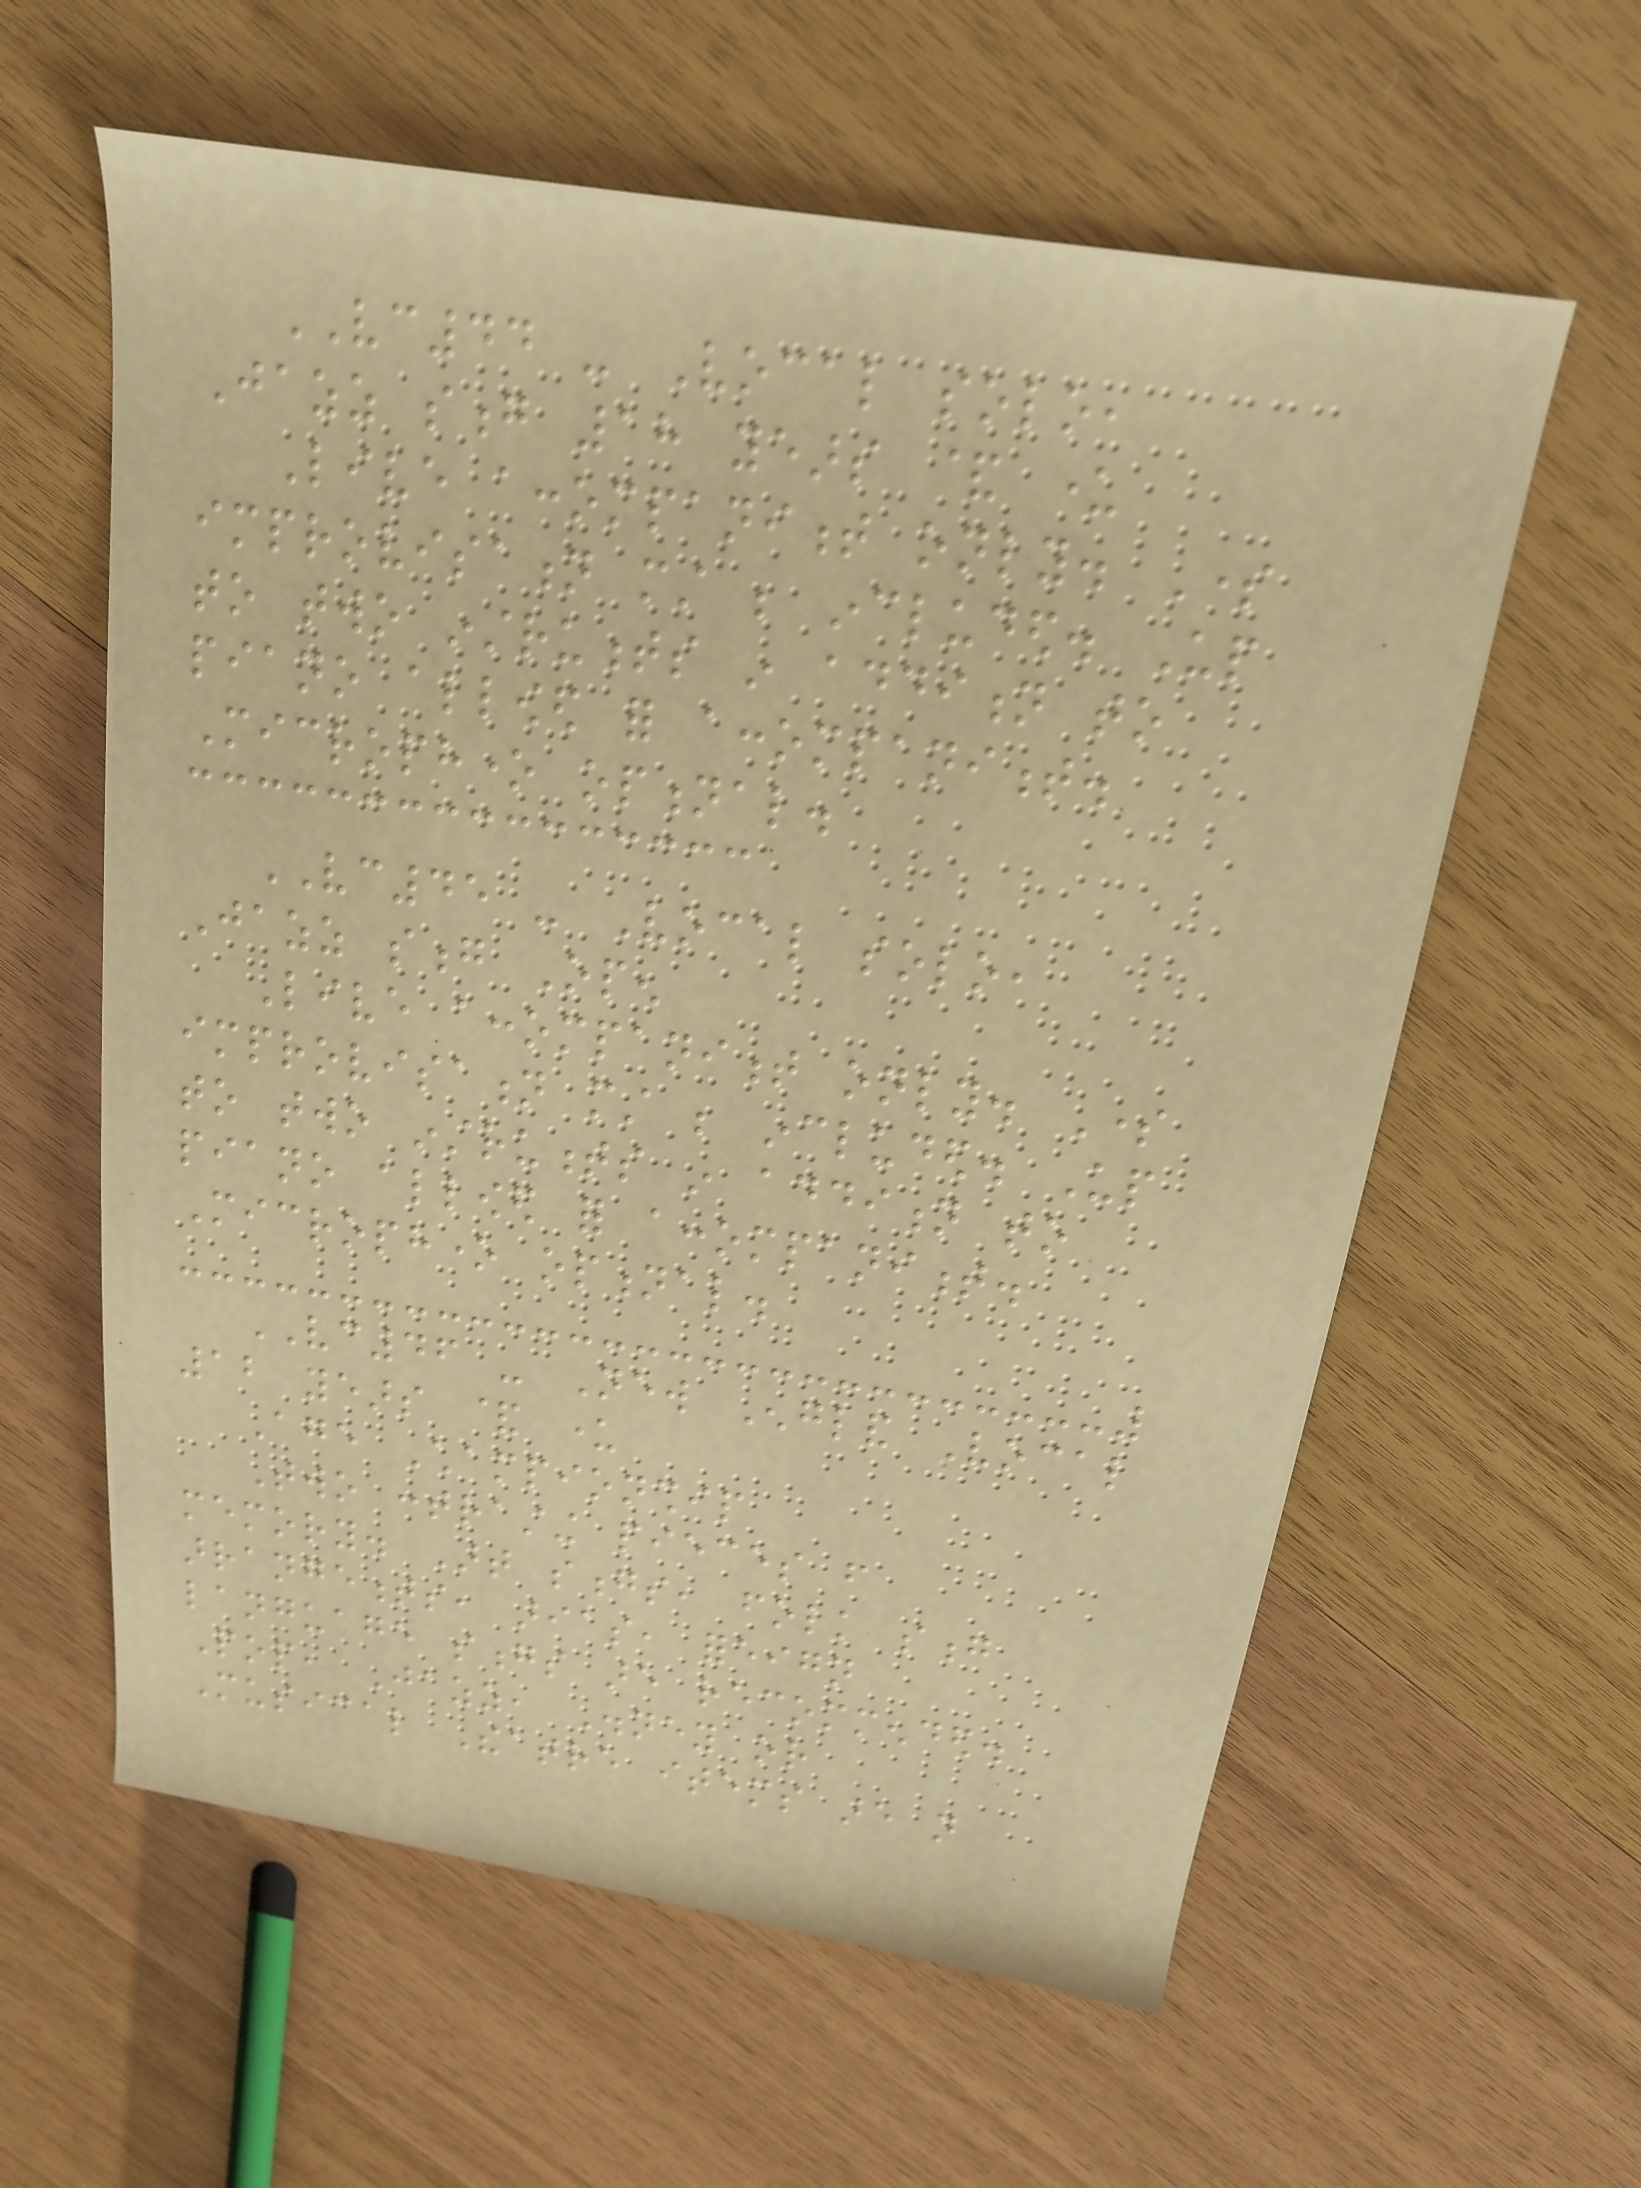VC44 - Vocal solo,
Jazz song 18 years & under
Live accompaniment only. Some
improvisation must be included. Up
to two instruments in addition to
piano allowed for accompaniment.
Microphone optional.
VC45 - Vocal solo,
Jazz song Open
Live accompaniment only. Some
improvisation must be included. Up
to two instruments in addition to
piano allowed for accompaniment.
Microphone optional.
VC46 - New England Vocal
12 years & under
Age Championship
Two contrasting pieces from
memory. Art songs, folk song
arrangements, arias, foreign
language songs are recommended.
Pop, Jazz, Disney or
Musical Theatre items are not
